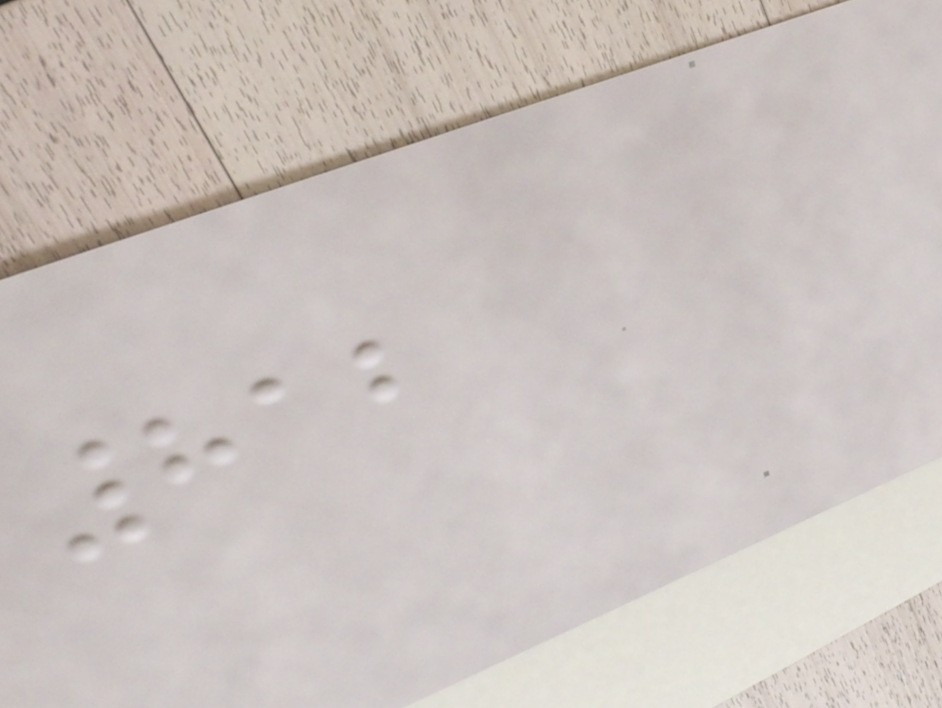812
